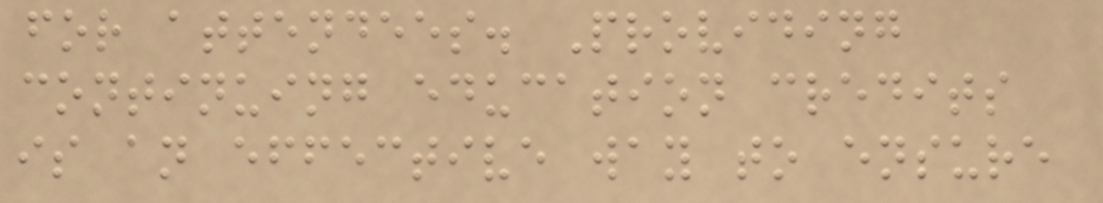for attendees. Providing
continuing education credits
is an effective way to ensure
